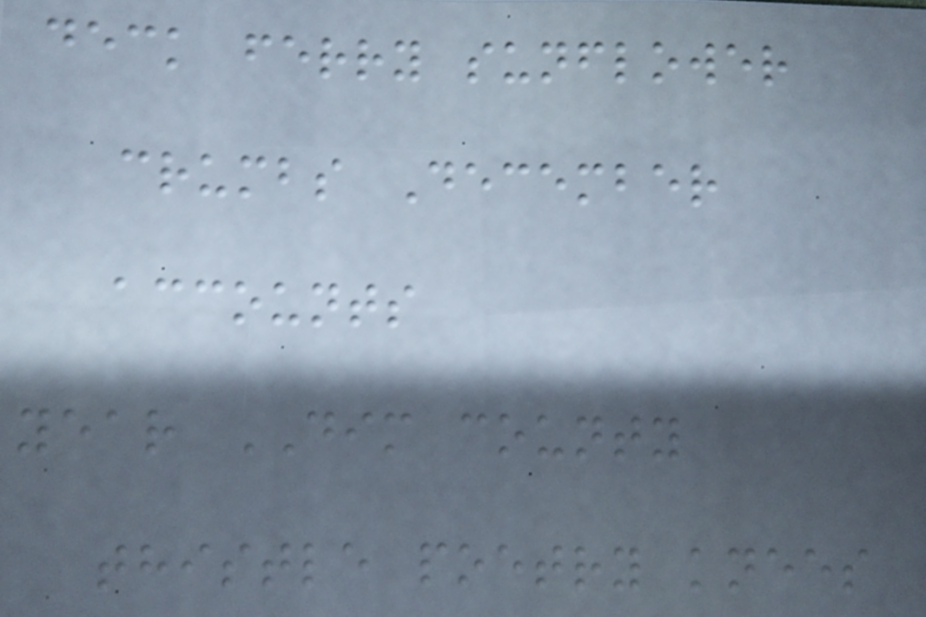deck ferry sunflower
crumbs December
accounts
year DIM county
thistle poetry knees
